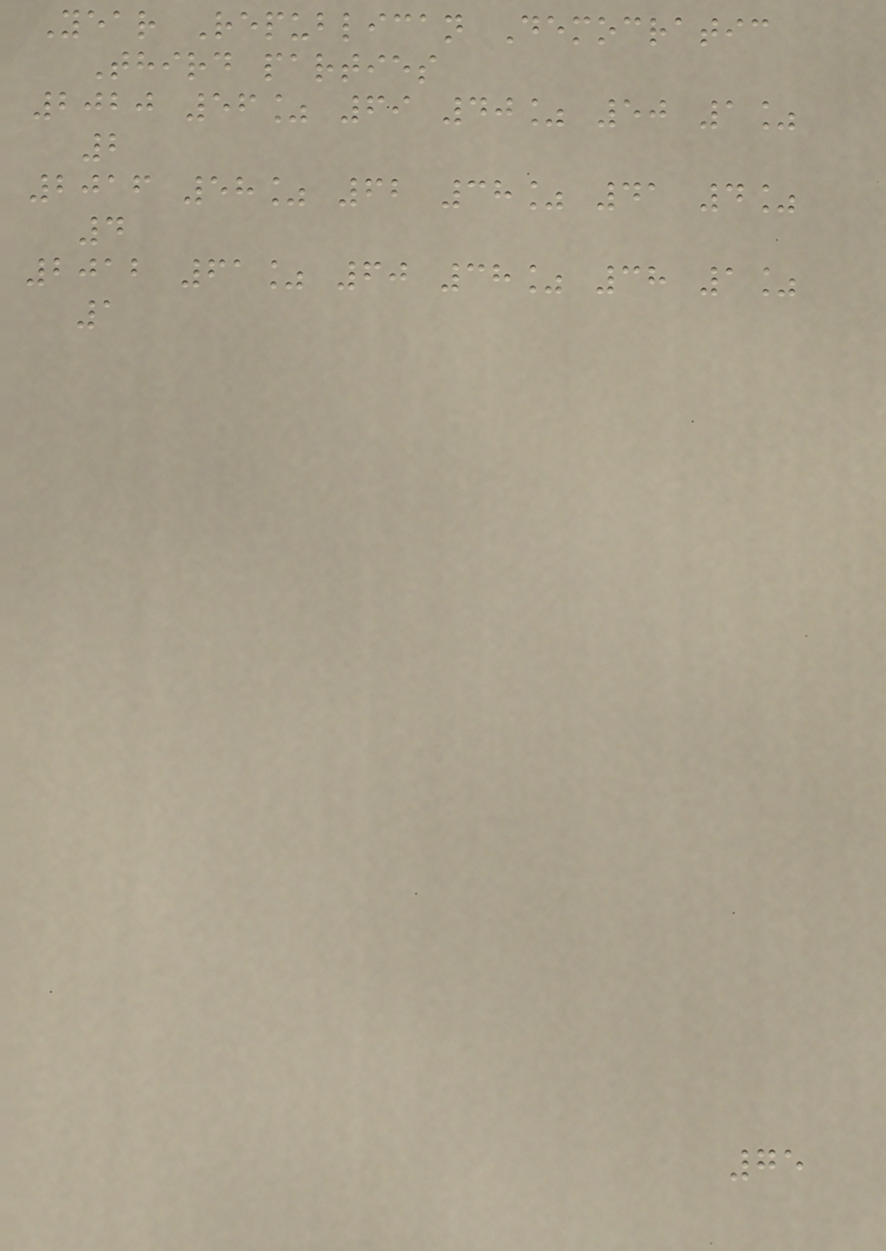Year Republican Democratic
Third parties
2020 56% 69 40% 50 1%
2
2016 58% 62 38% 41 4%
4
2012 61% 60 38% 38 1%
1
75
